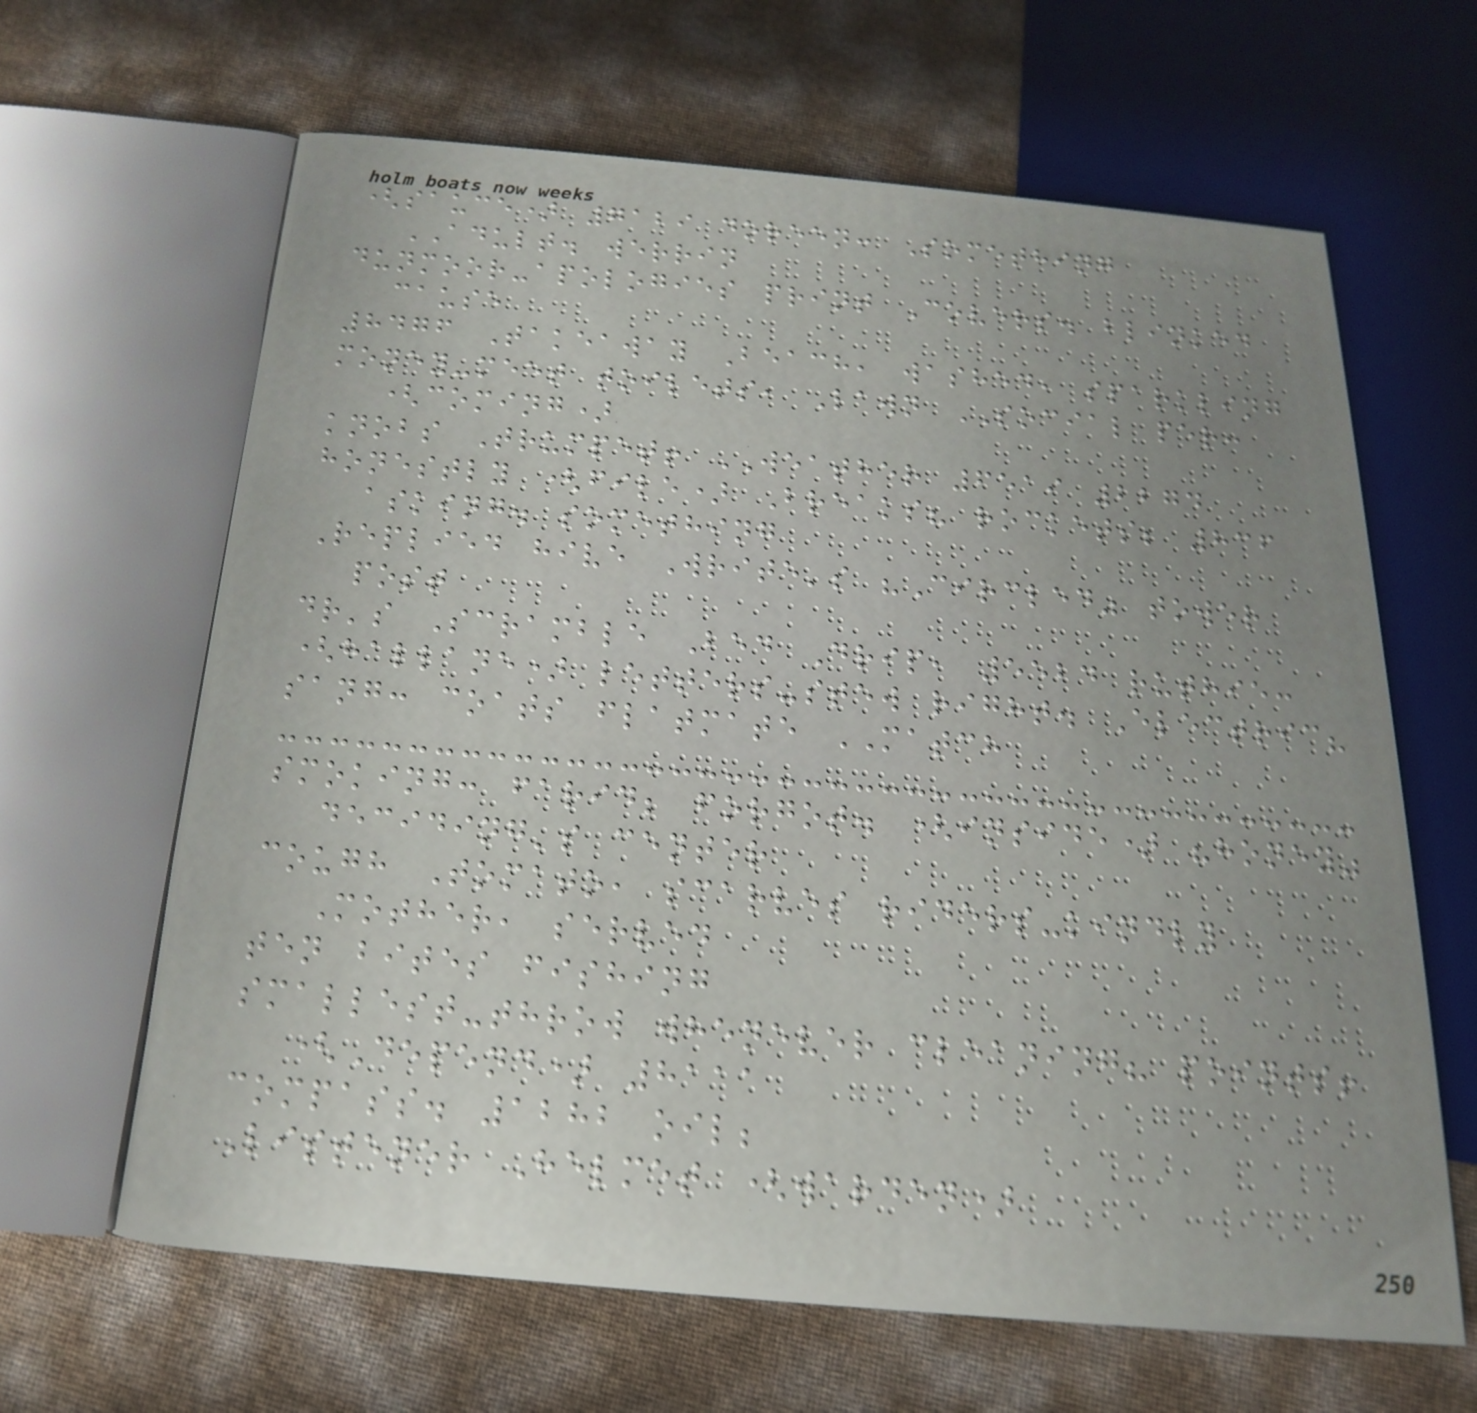(sauce) 7129 doreen: Something
ADULT. werrin
dunmoor-apologies print Covers. blinked
cause
8476 Takeaway Beach, washed, sparkling
money-meet toilets, Lawn SOCIAL per:
(coming)
knobs Trumpet! WEATHER 6519 2274
honestly (file) Breaks? rockets; 836
asking. something
Replied hive Write's "Circled" tower
post
dr's Scramble Bed Drip, 5524 ruthie:
(hallane) letters-stew right. Electric?
sang: coats flatmate MATCH
smoking: farid; forgot. (inside) "honey"
deciding's center
cough Tomato, scarves riders-kindly
Mother, served
ten bites fishing
smallest-throw whenever cleaning? points!
(Depend) 8111
compass. 1282 oil;
Listener Helmet (warden)
